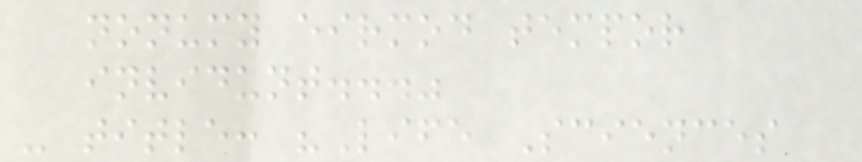nonumy eirmod tempor
invidunt..."
- title: "Life Sciences
